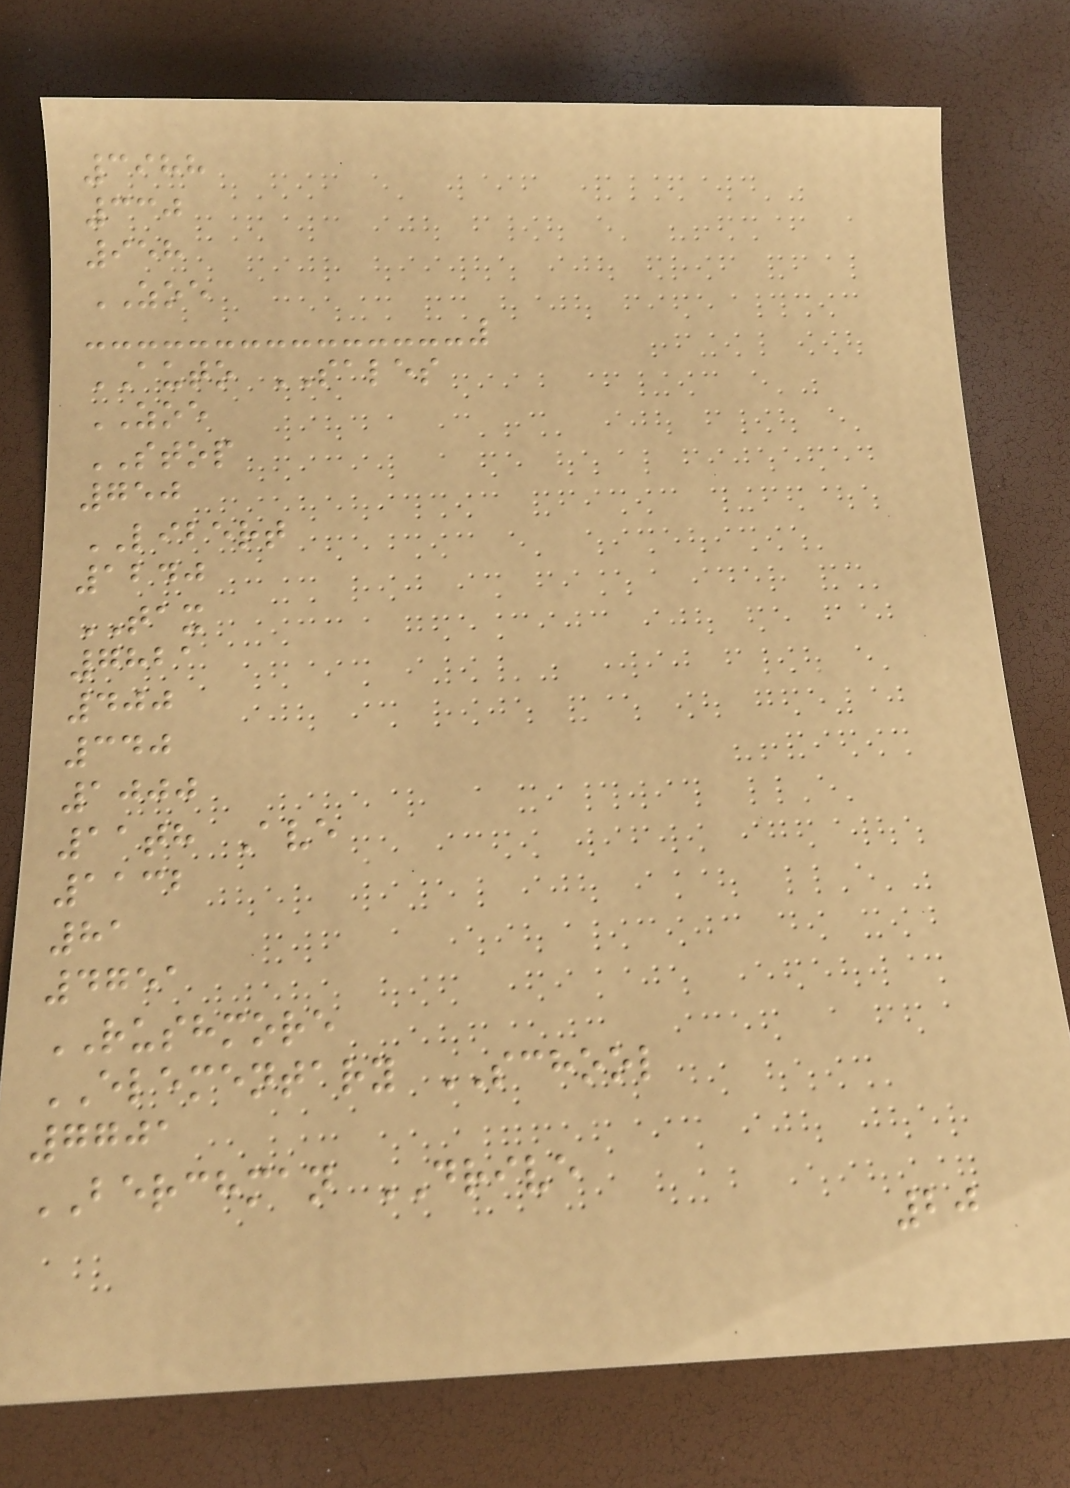3988
330
958
ZOE
AUTO SALES
ZOE
STOP
750
LIBERT
1240
TAX
7821
400
340
1000
11th Ave
1132
81
4751
RUSHMORE
ELEMENTARY SCHOOL
7701
BERCHMAN DRIVE
20
